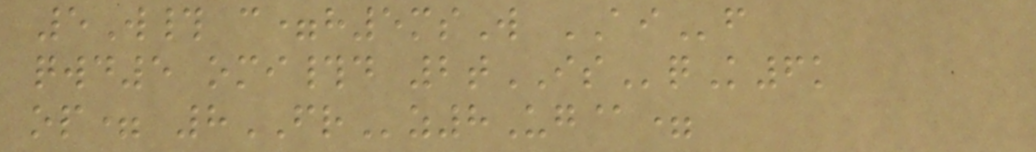5W# c=h5msW AIf
qwd5 omi#d 2tISqK6k
op= 8FRz8Ug@=
